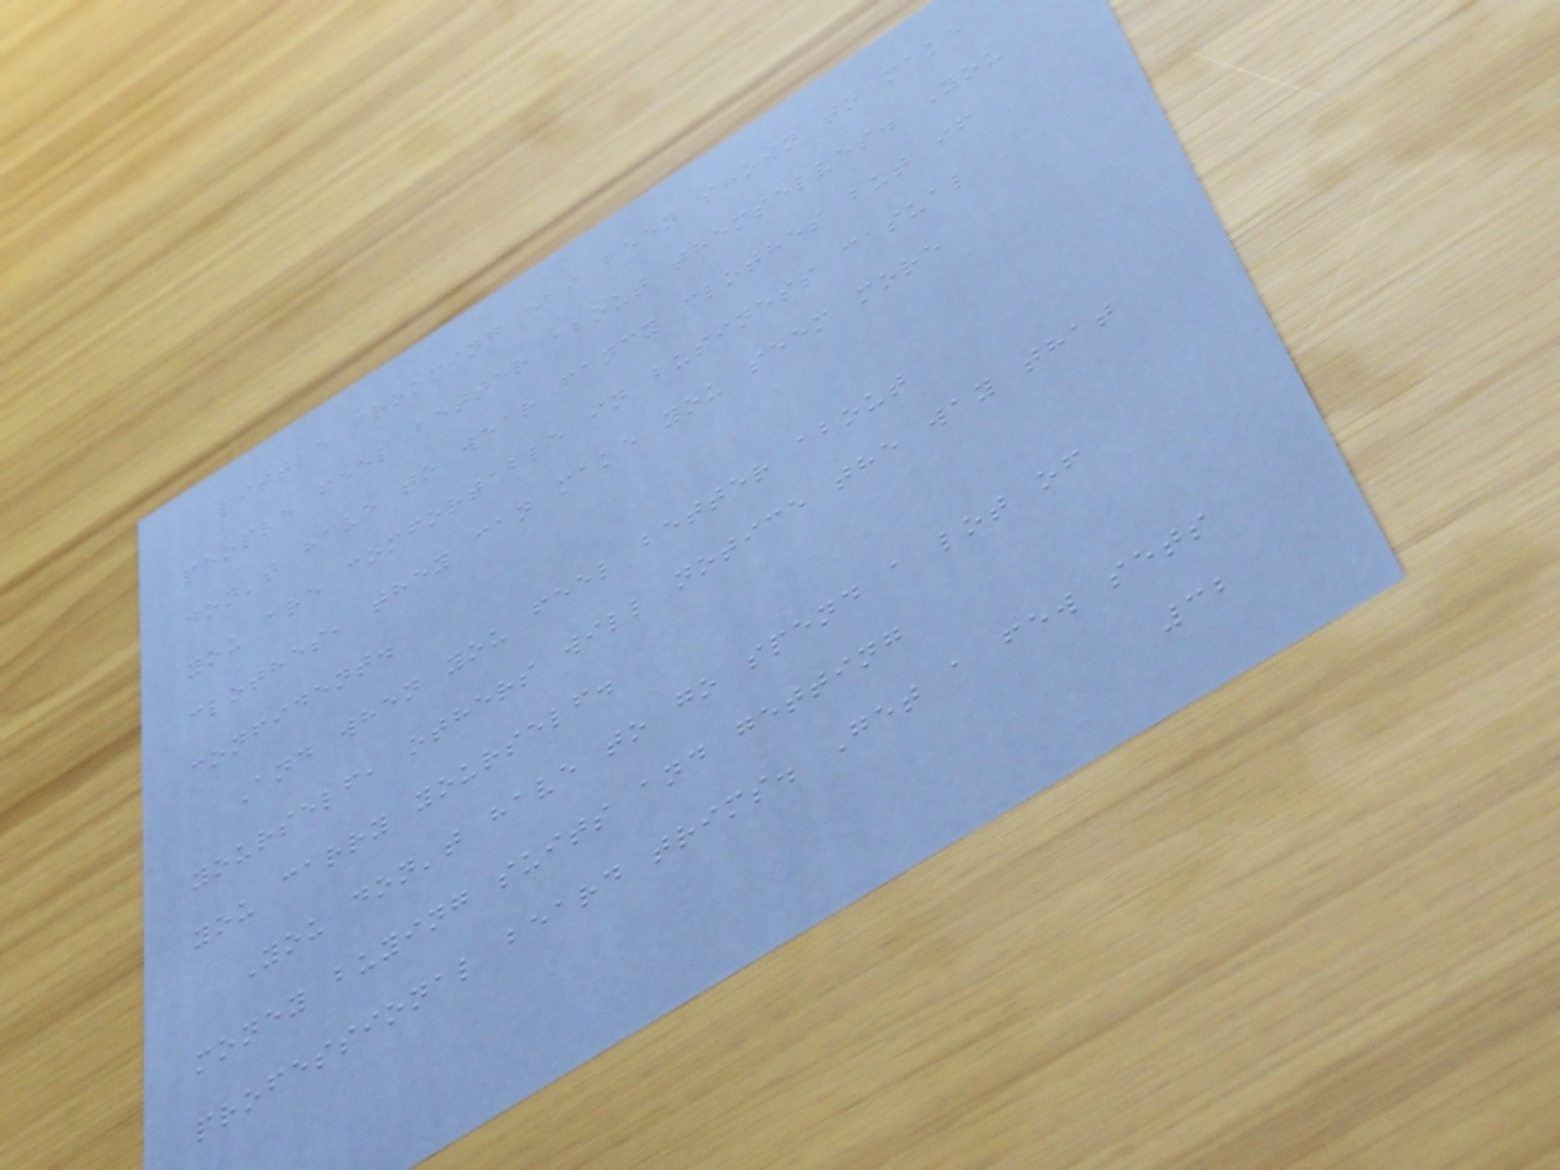little grooming has been shown to make
people feel better about themselves. You
don't have to wear fancy clothes but if
you are comfortable in business casual
clothes, they can make you seem more
confident.
And when you feel better about
yourself, others will notice the way that
you carry yourself.
You don't have to go spend a lot of
money buying suits and getting
professional beard trims. Get a few sets
32
